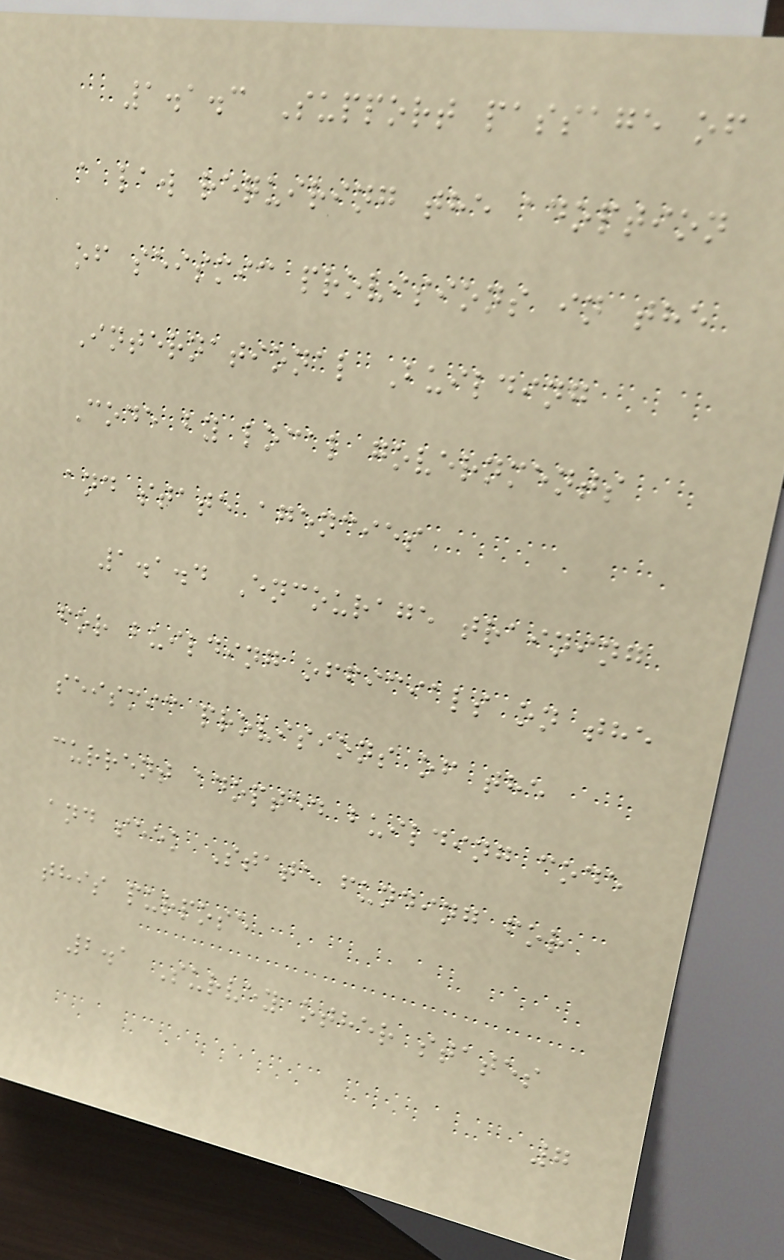1.1.3 Support passage of
a law requiring the adoption
of seismic provisions in the
International Building
Code by local governments
and state agencies
1.1.4 Encourage training
for building officials on the
seismic provisions of the
current adopted building code
and seek State funding for
this purpose
2.1 Survey other states
7
